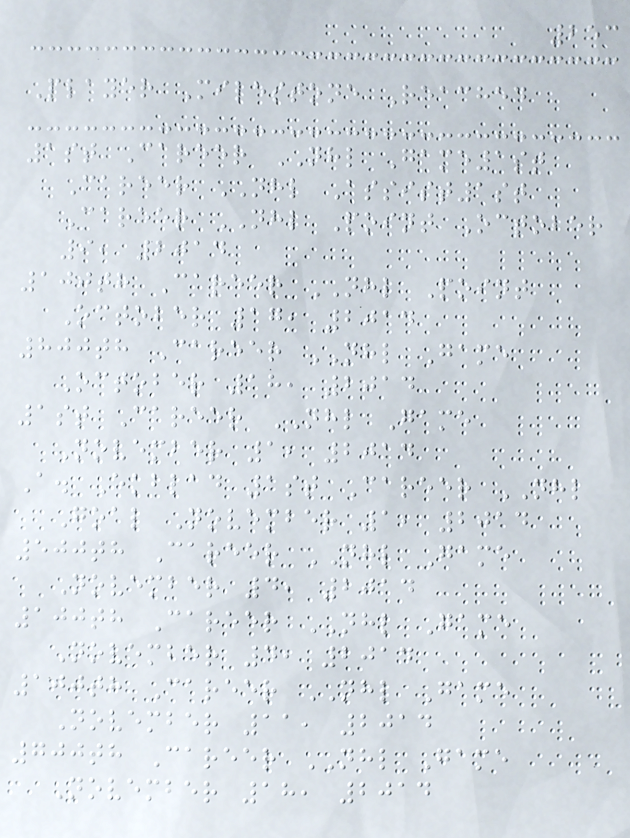253
Player Milestone Reached
1st Career NHL Game1st
Career NHL Assist1st
Career NHL Point October
9, 2014
100th Career NHL Point
October 17, 2014
800th Career NHL Game
October 18, 2014
1st Career NHL Game
November 1, 2014
A. Ekblad 1st Career NHL
Goal November 1, 2014
500th Career NHL Game
November 4, 2014
100th Career NHL Game
November 4, 2014
100th Career NHL Game
November 11, 2014
700th Career NHL Game
November 18, 2014
